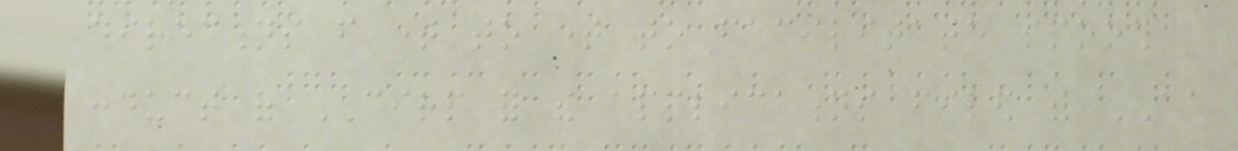directions from time to time to facilitate smooth
conduct of CIRP for the applications filed with AA
